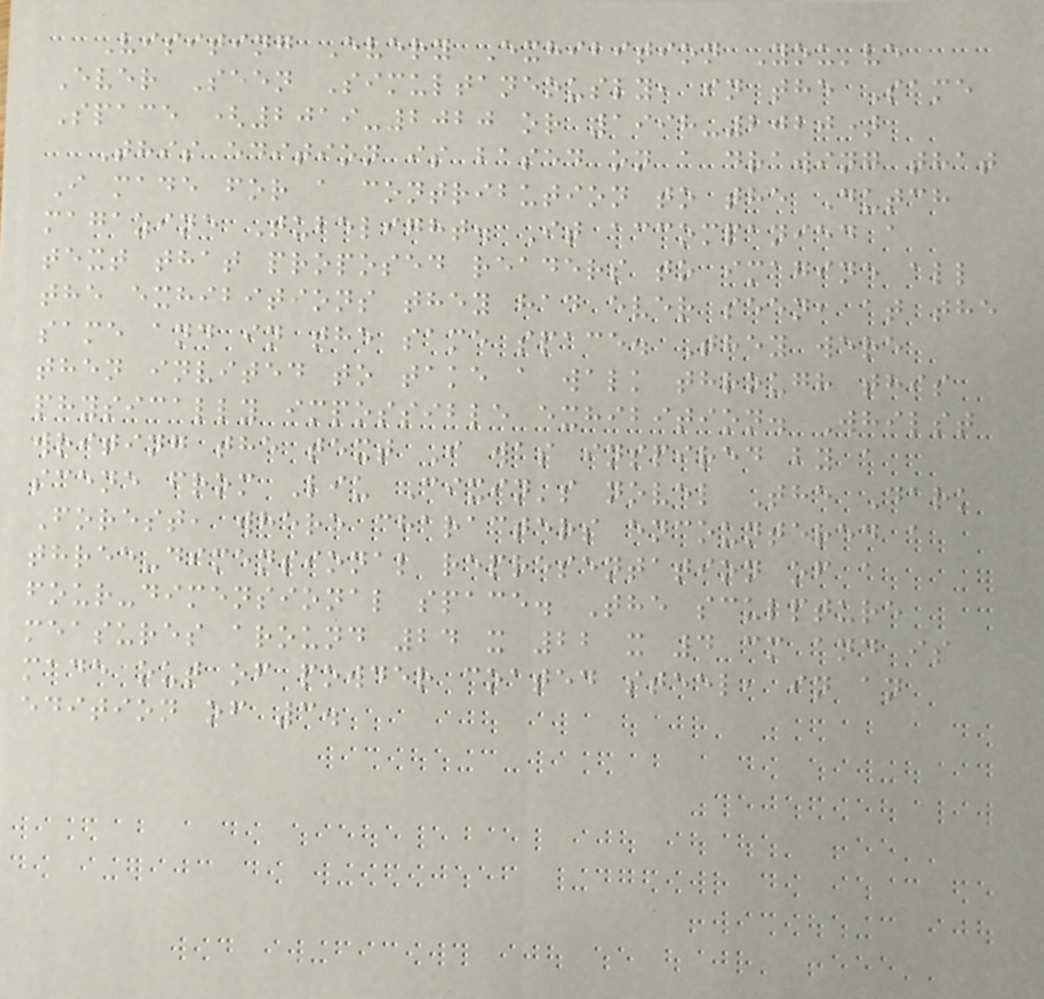Visiting Every Exhibition You've
Ever Seen Simultaneously, in the Same
Space (2019-2020 or 1998-2020)
This edition is based on a drawing that
I made for a contribution to the Dutch
magazine Tubelight. It accompanied a
text that proposed readers to imagine all
the exhibitions they had ever seen, at the
same and in the same space. They were
then invited to take a walk through this
physically impossible exhibition. Whilst
writing the text I was inspired by a
scene from Liu Cixin's novel The Dark
Forest, where characters encountered a
three-dimensional representation of a
four-dimensional space. The sculpture
measures around 24 x 22 x 4 cm and is
made out of powder coated steel, in an
edition of 3.
